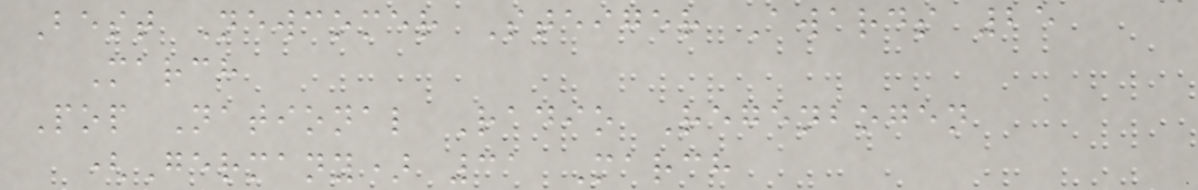Best Newcomer Steiger Awards 25
March
Pop National Radio Regenbogen
(Germany) 31 March
